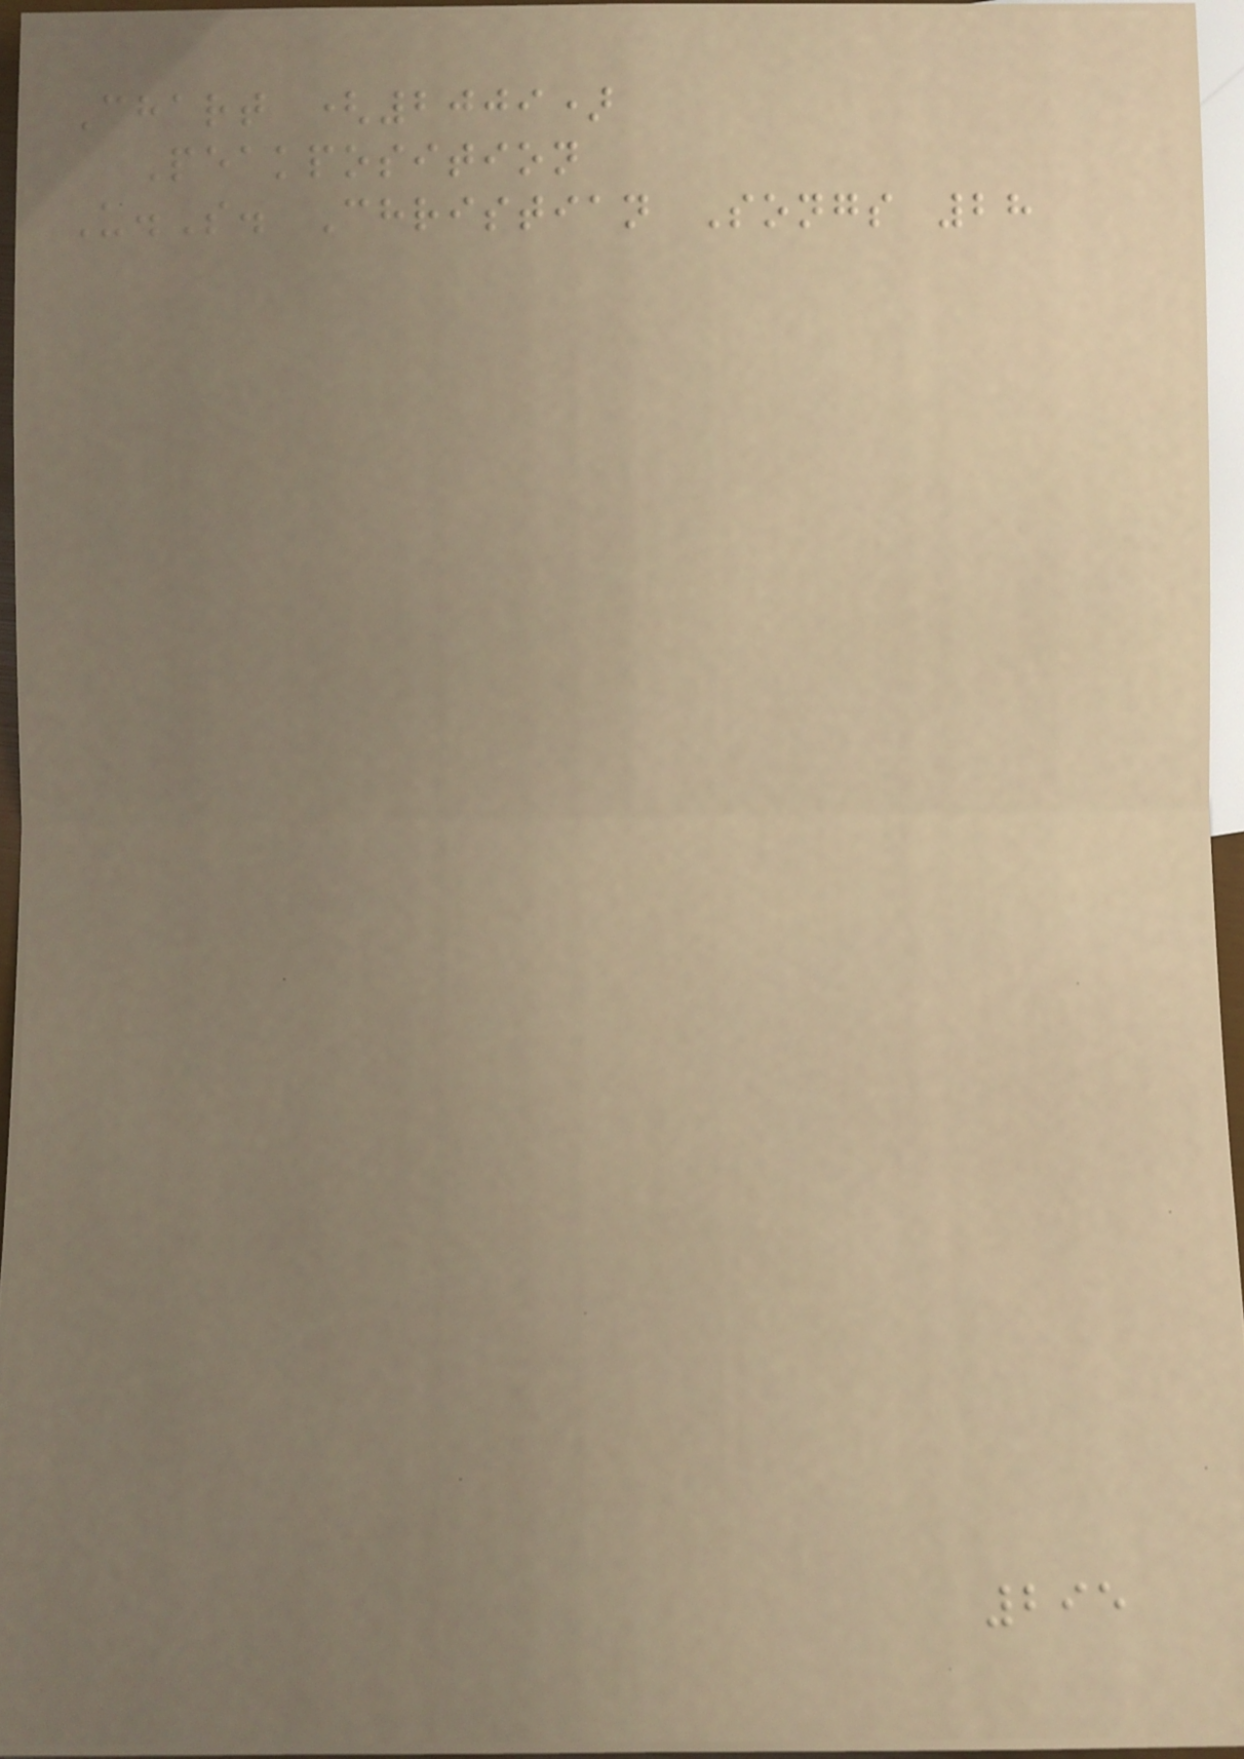Chart (2009)
Peakposition
U.S. Christian Songs 28
295
